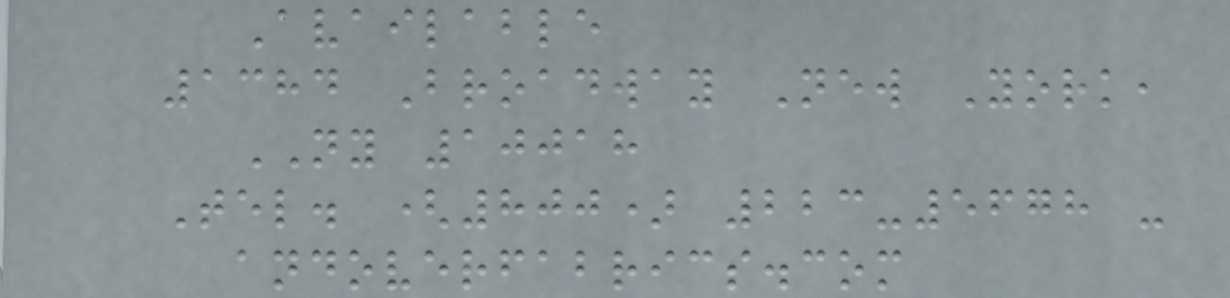Available
1384 Broadway New York,
NY 10018
Tel. (800) 223-5678 -
andoverfabrics.com
